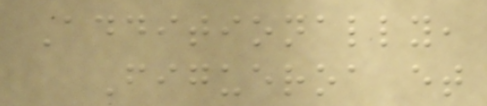Additionally,
Figueroa et
